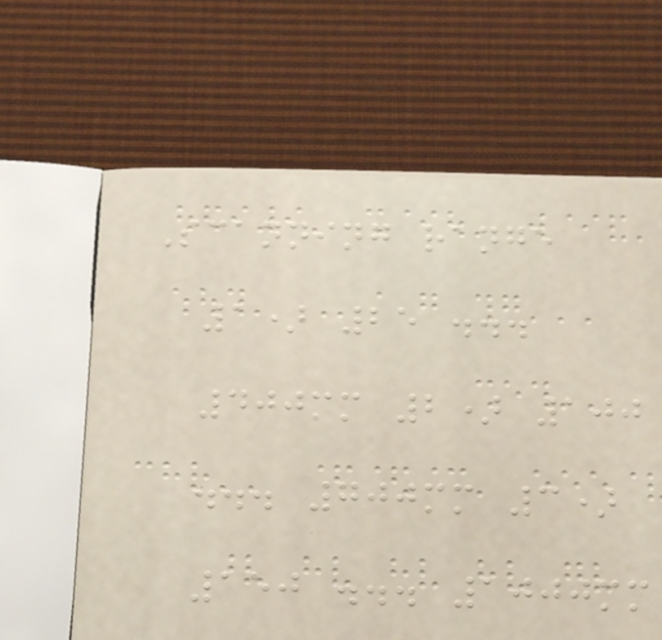Scanning range
1) 25 ...
400mm 2) 100
... 700mm 3)
150 ... 1000mm
